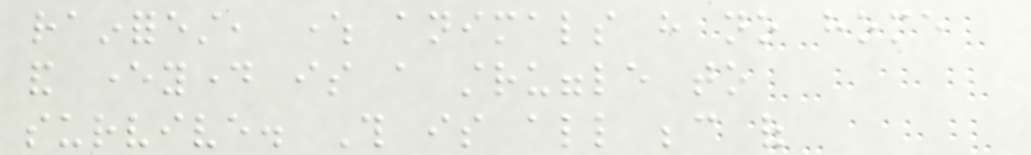rainforest, where animals have no home
and everyday is a struggle to
survive. This is all because of
